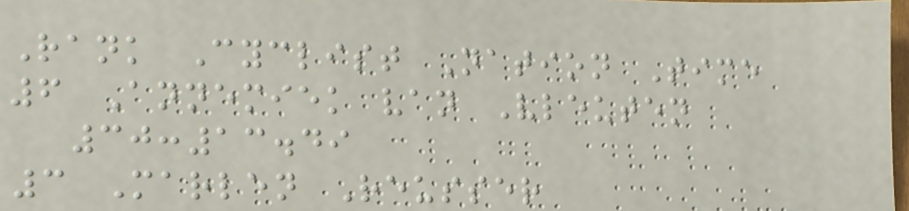Rank Cyclist Nation Time
6 Annemiek van Vleuten
30:13.49
3 Marlen Reusser
